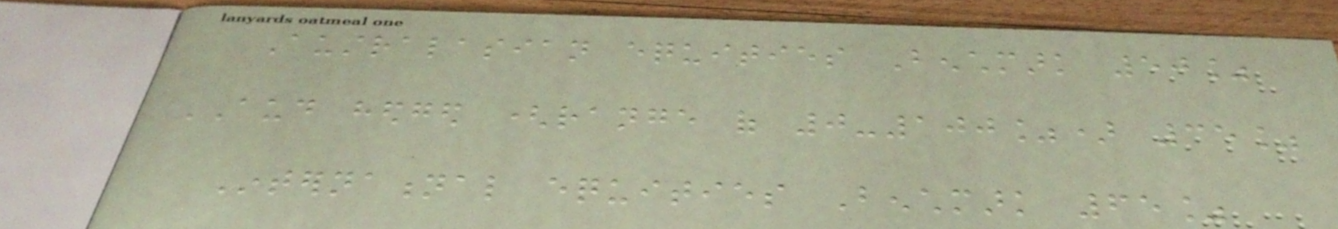Australasian equities Benchmark 50%
AUD hedged (range of 0-100%) 35%
International equities Benchmark 65%
